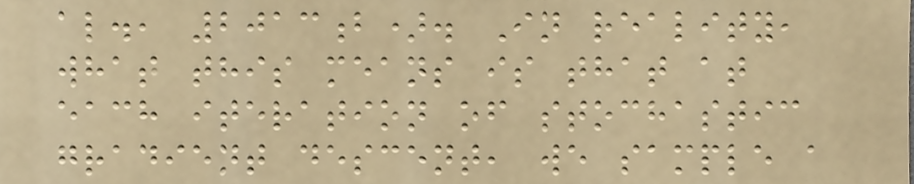al., 2013b). In reality,
what this means is that at
each iteration of stochastic
gradient descent, we sample a
